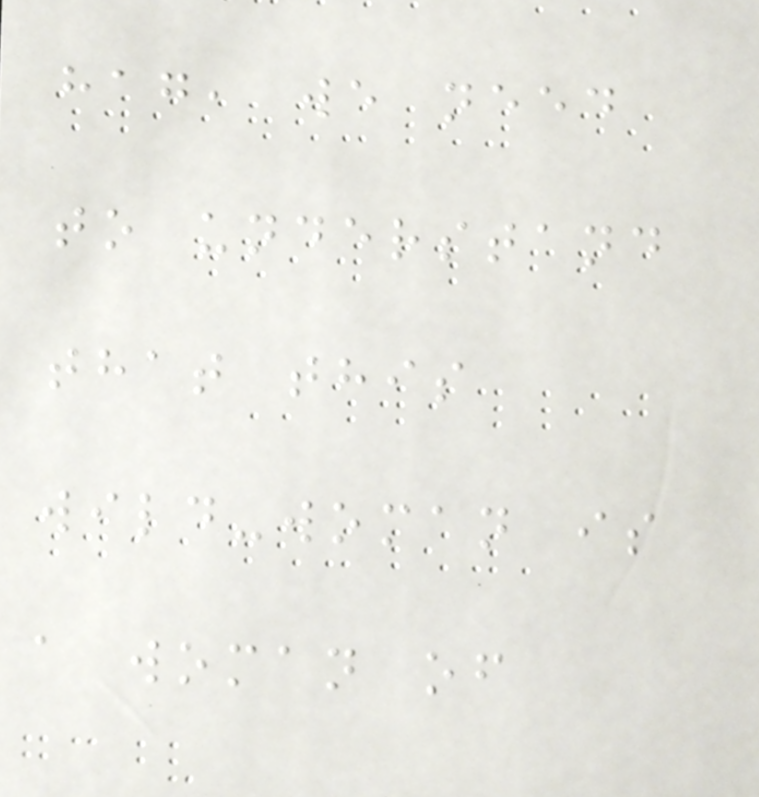hag, we need
to understand
that this
wild-woman is
a woman of
